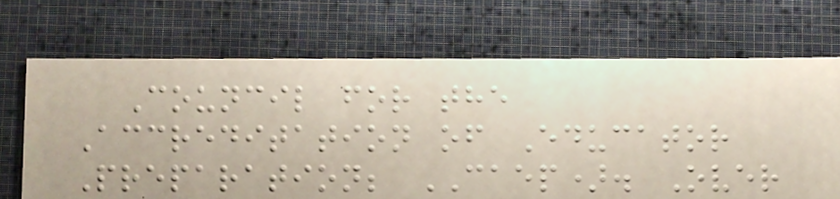Council for the
Accreditation of Educator
Preparation; CAEP). Over
